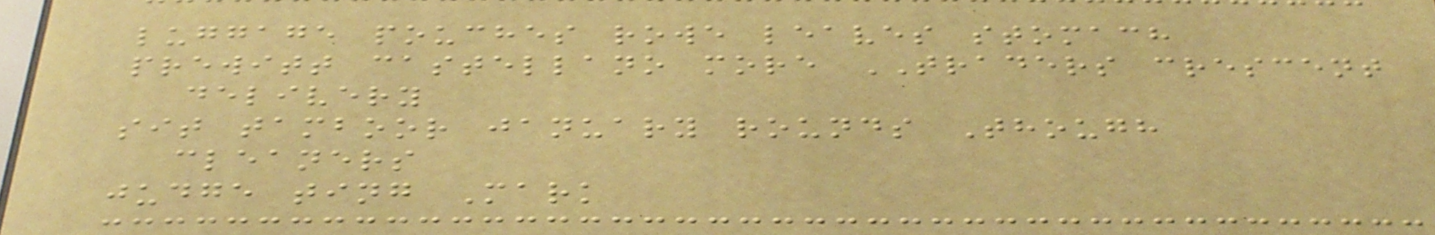luggage pouches rowe leaves stomach
prewitt castellano more TRADERS crescent
delivery
sit tamboor january rounds Though
cleaners
judge ting Mark
